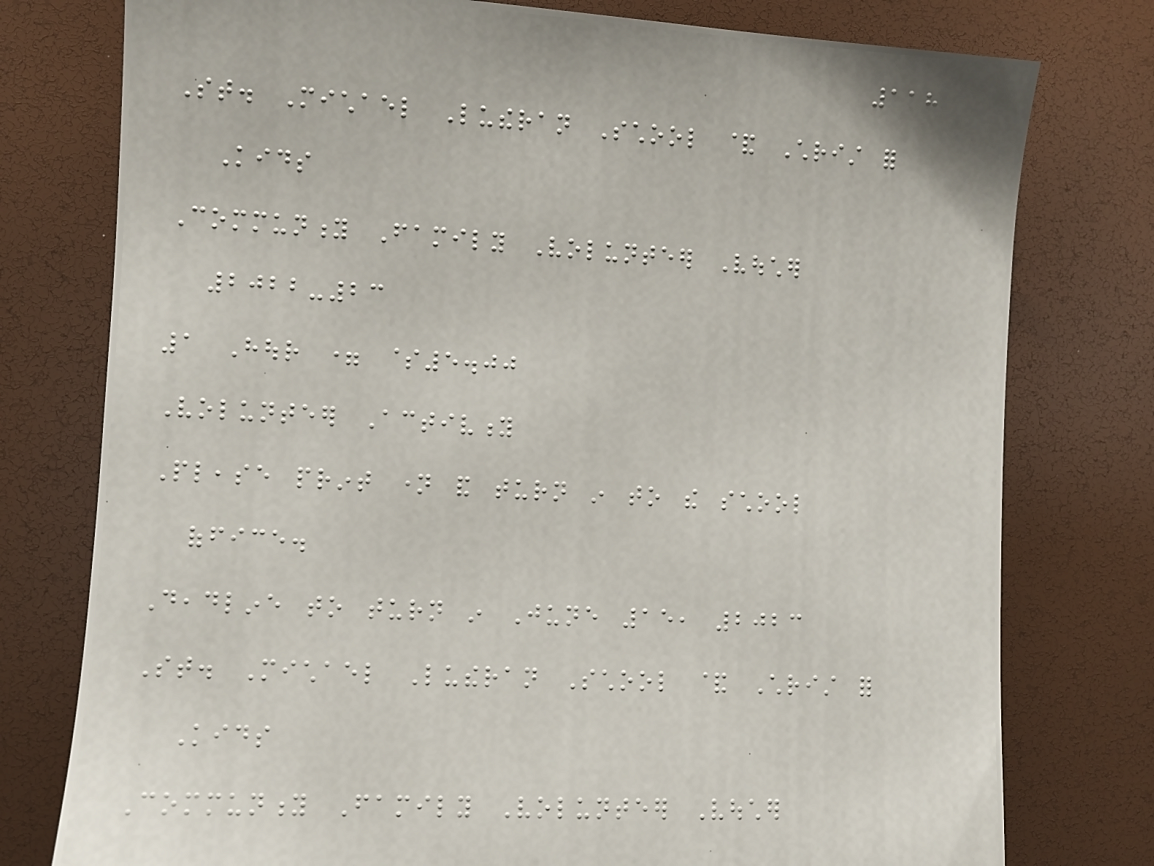118
St. Michael Lutheran School & Christ for
Kids
Community Family Volunteer Voucher
2022-23
1 Hour = $5.00
Volunteer Activity
Please print name and turn in to the school
office.
Deadline to turn in June 15, 2023
St. Michael Lutheran School & Christ for
Kids
Community Family Volunteer Voucher
